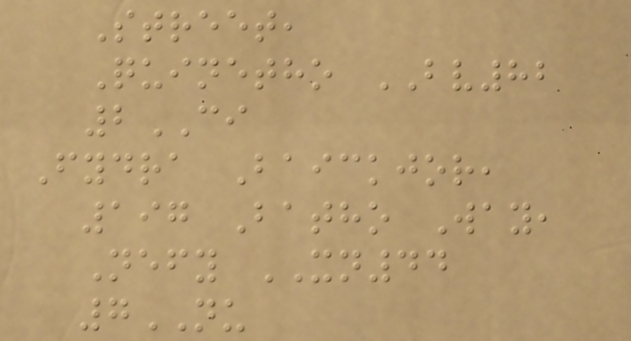Street,
Quinetho BV82
2CI
Fydra Baickjor,
197 Batho Way,
Nefy XN44
7NU
